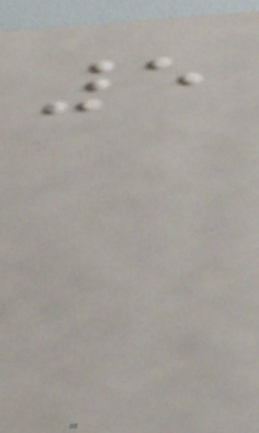5
